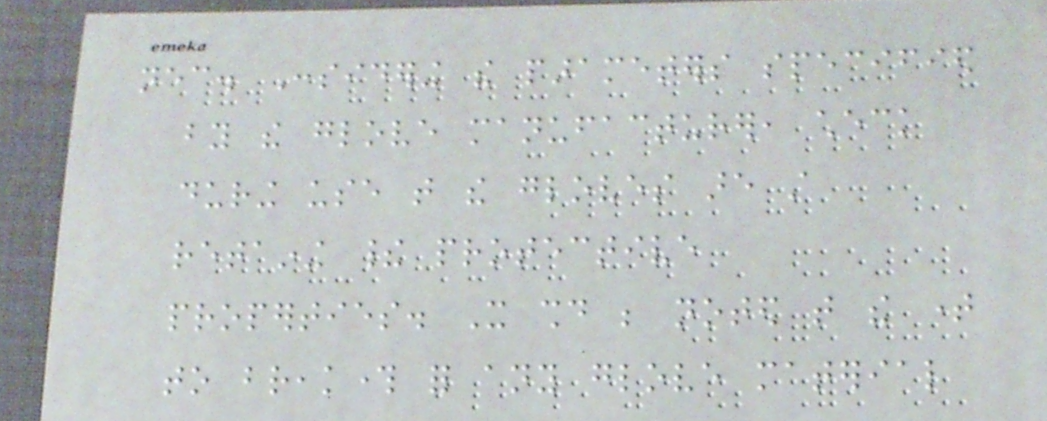necessary. Considering the parameters specified
by the glove manufacturer, check
during use that the gloves are still
retaining their protective
properties. It should be noted that the time
to breakthrough for any glove material
